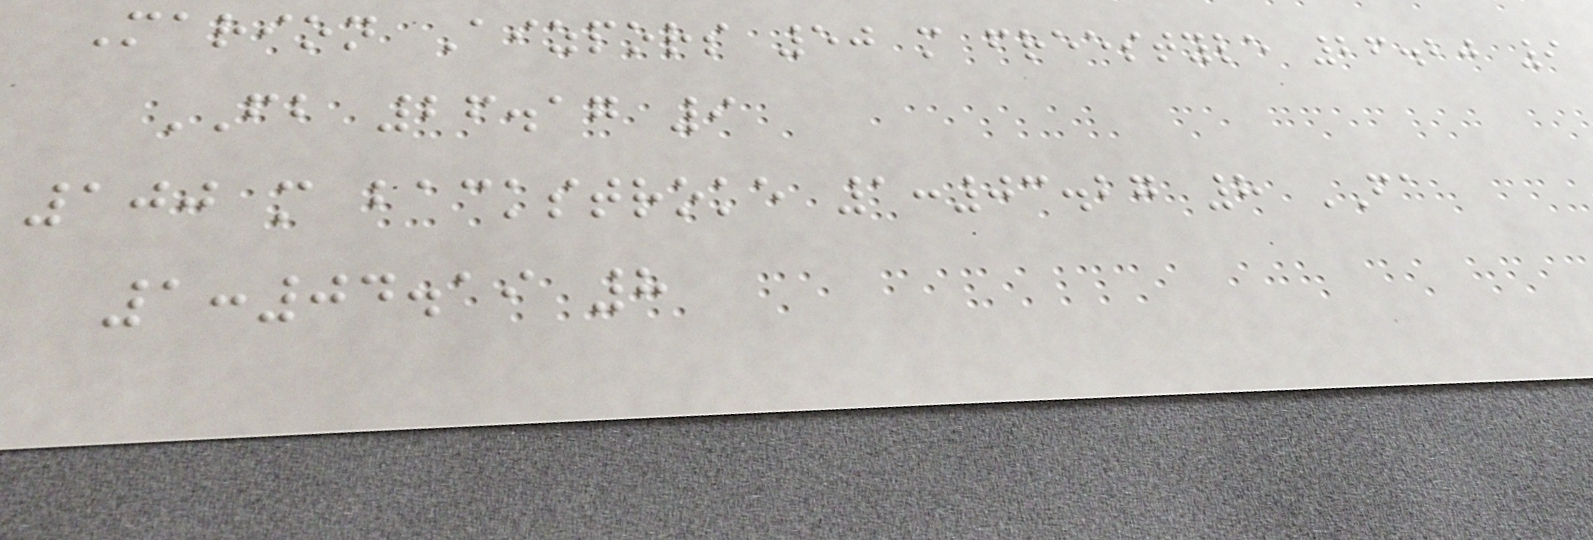Marion Aizpors 50 m freestyle 26.20 9
FB 26.17 9
100 m backstroke 1:03.27 8 FA
1:04.19 8
